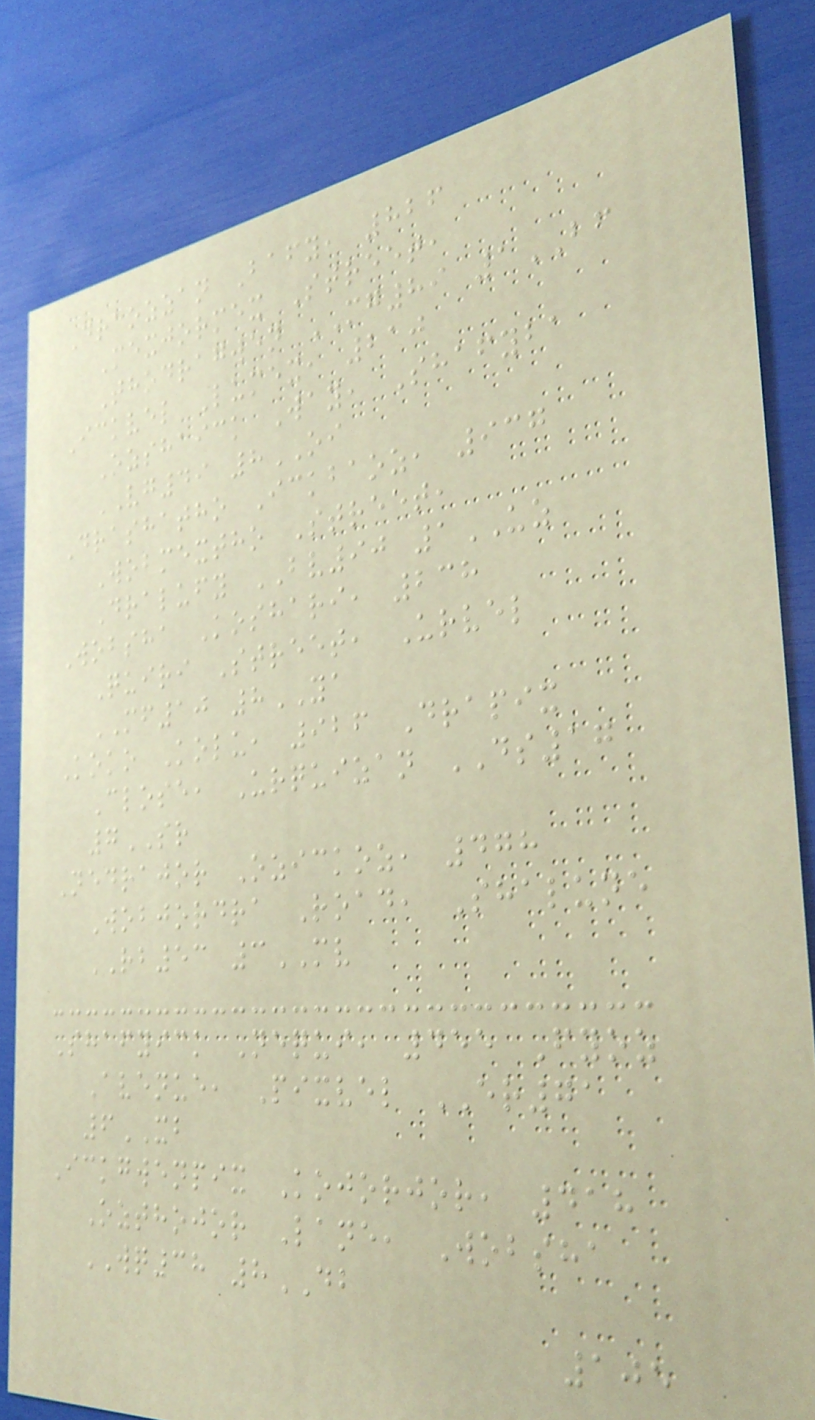Draozzan Bafy, 826
Mexjormex Street,
Thodragwen MG89 1BF
Ickvel Lumex, 210
Ozshaick Way, Shafyba
VG49 8OI
Drashatho Ickbaoz, 937
Wobmextho Street,
Dralufy BV90 1UZ
Wobsha Koshari, 238
Quiri Street, Urvel
MF10 8YA
Koko Kolu, 926 Drapix
Close, Urquizan DS17
7SR
Nedrajor Ozickoz, 478
Wobjordra Road, Shalune
RB53 3MV
Shafyick Nequi, 455 Fyoz
Avenue, Pixvel ER71
6XB
Ickgwenpix Kojorjor, 418
Ozthojor Lane, Wobsha
WQ38 8DB
105
